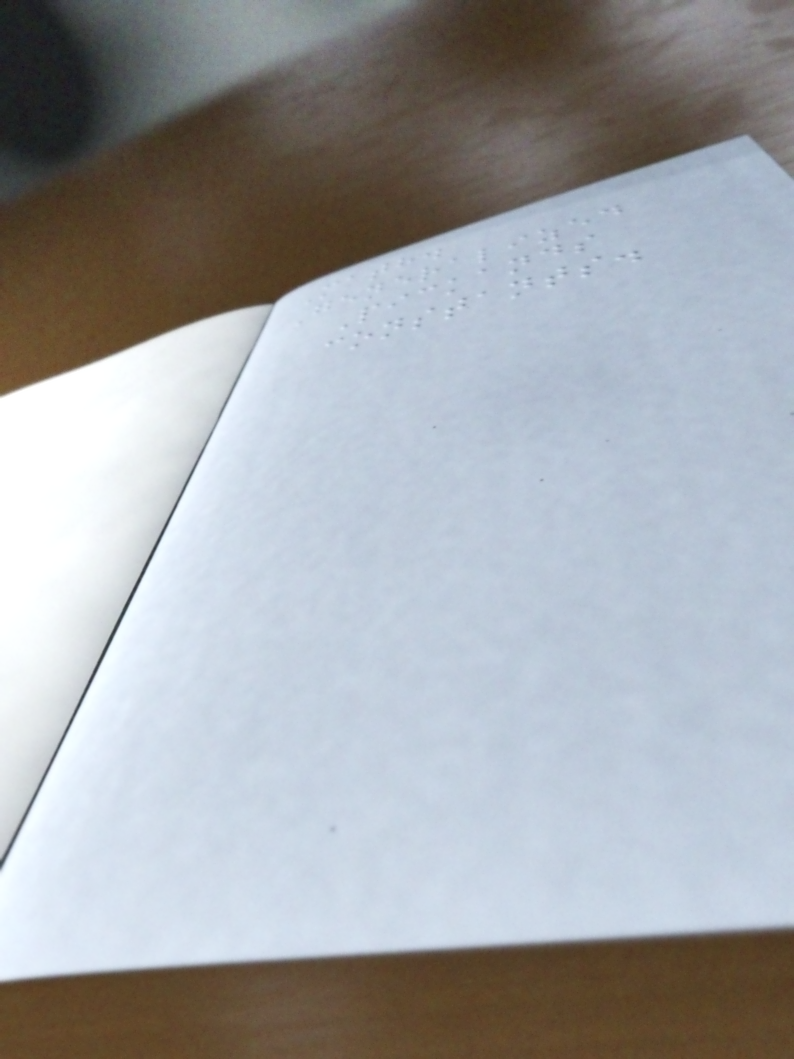Math.
Generalized
Pickands
constants.
